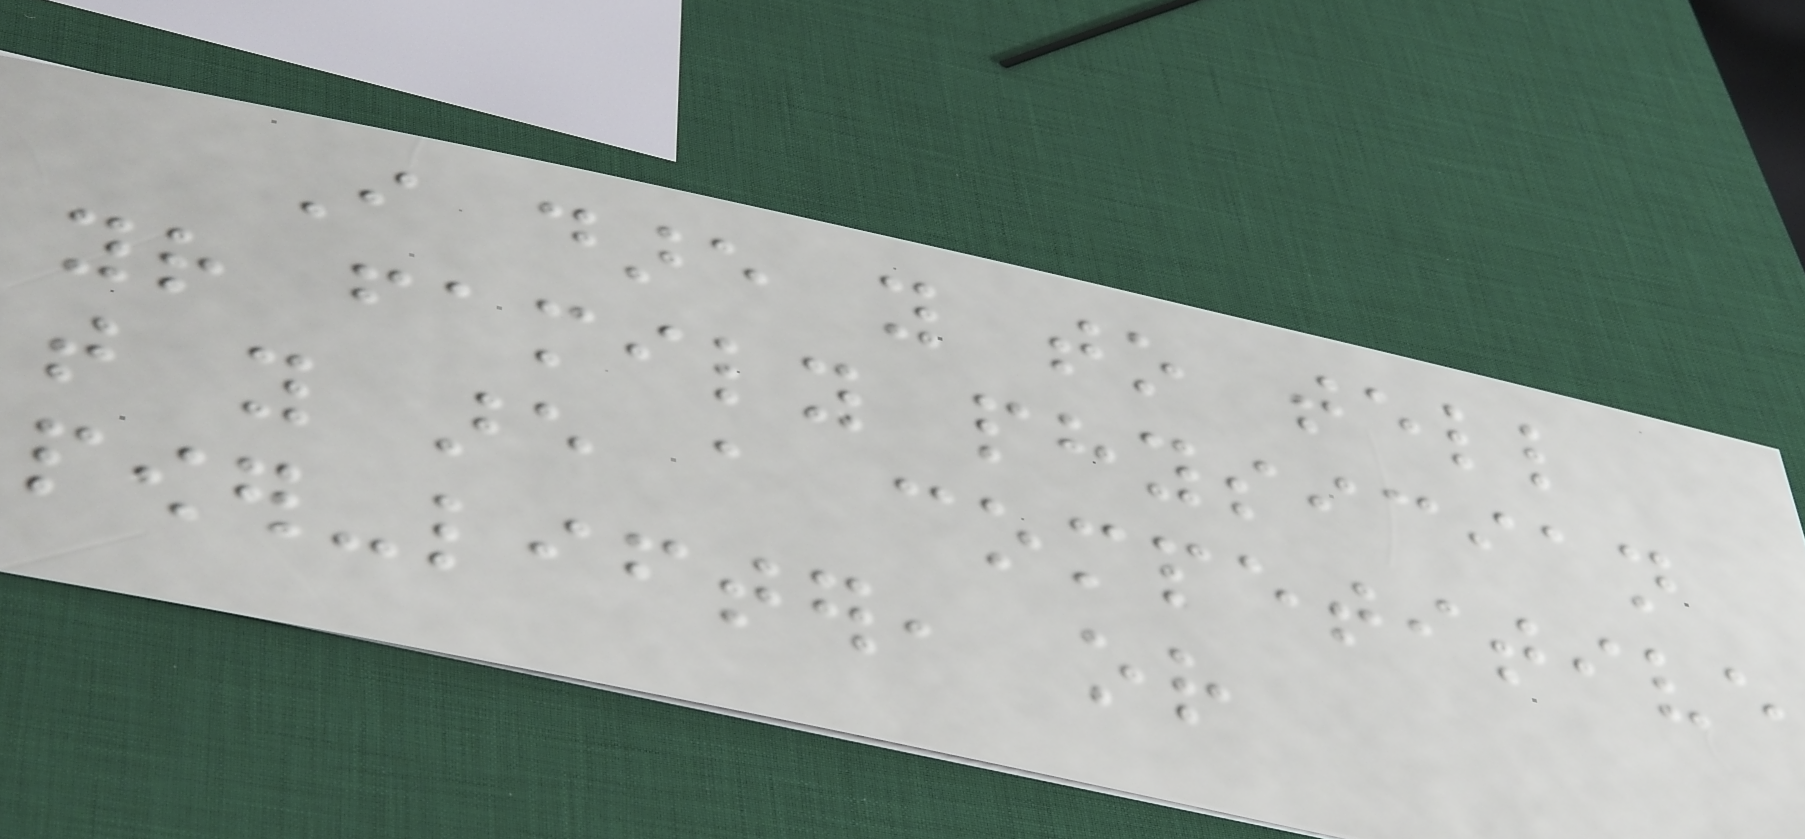I dare you to tell
your family physician
that you are a competitive
power-lifter, or
